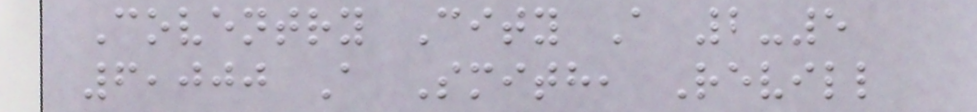Coventry City A 2-5
6,000 A Smith, Revill
